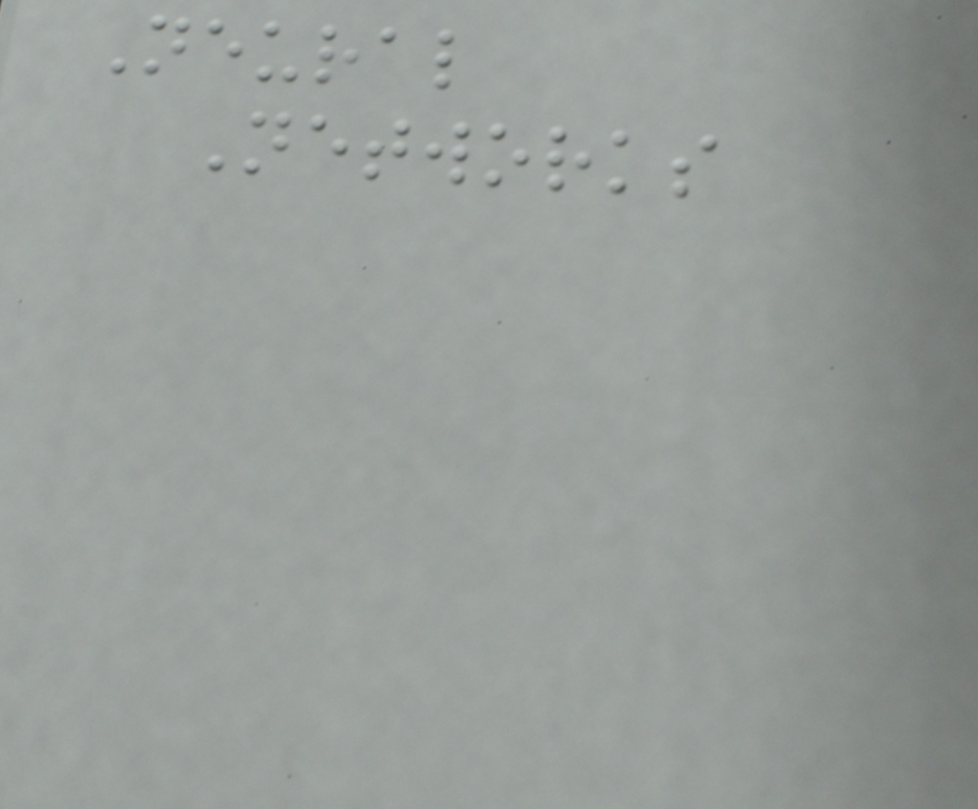Neural
Networks
